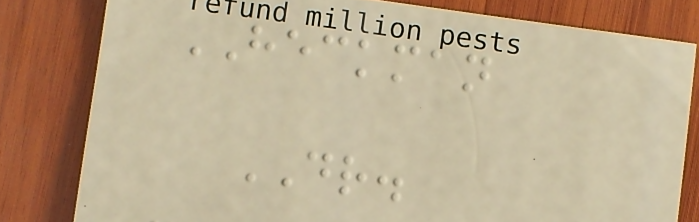HECKMAN
DR.
